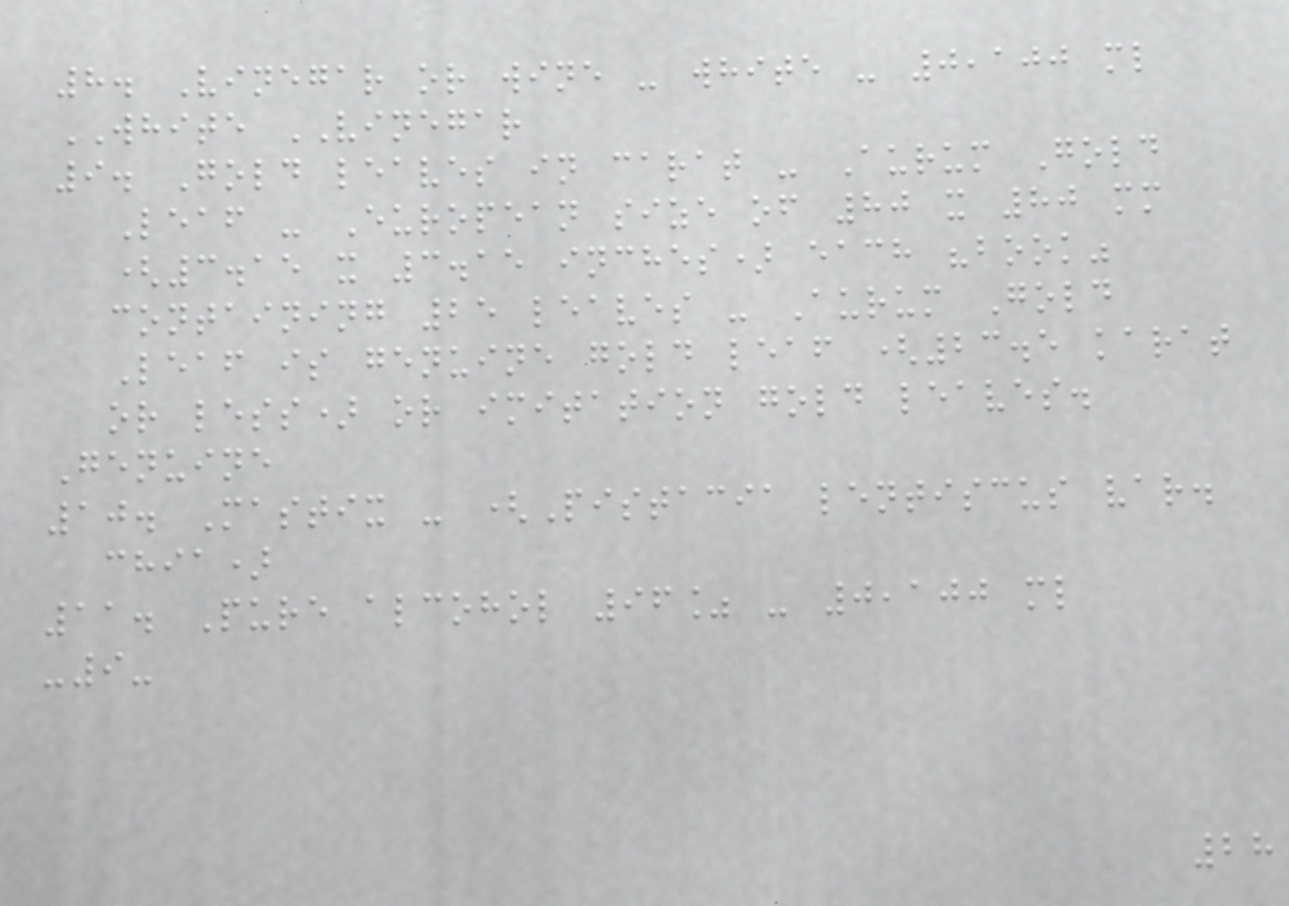8. Vinegar or wine - white - 0,100 ml
WHITE VINEGAR
9. Gold leaves in carat - Aurum Gold
Leaf - European size of 80 x 80 mm
(3.15 x 3.15 inches) each "book"
containing 25 leaves - Aurum Gold
Leaf is genuine gold leaf (23.5 karat
or less) or imitation gold leaves.
Genuine
10. Mastix - (Pistacia lentiscus var.
chia)
11. Pure alcohol 96% - 0,100 ml
-9-
28
